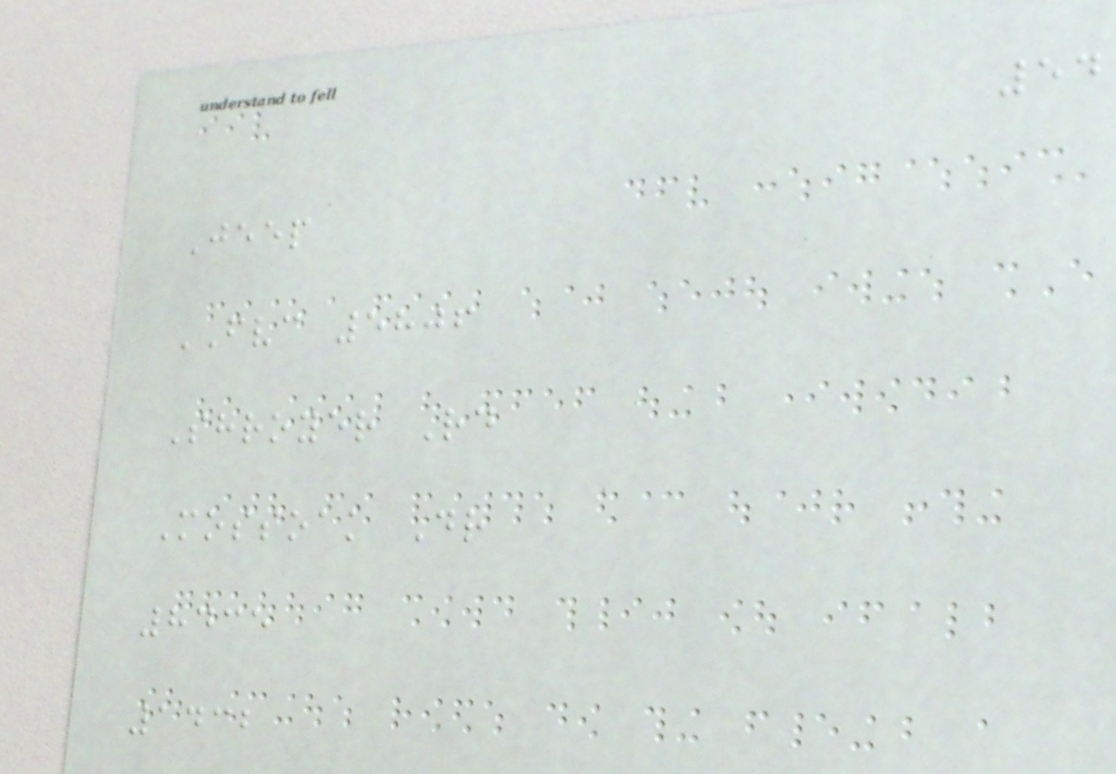54
Jeep
FVC 5806
Shroyer Rd
Mossoak Dr
8435
1432
